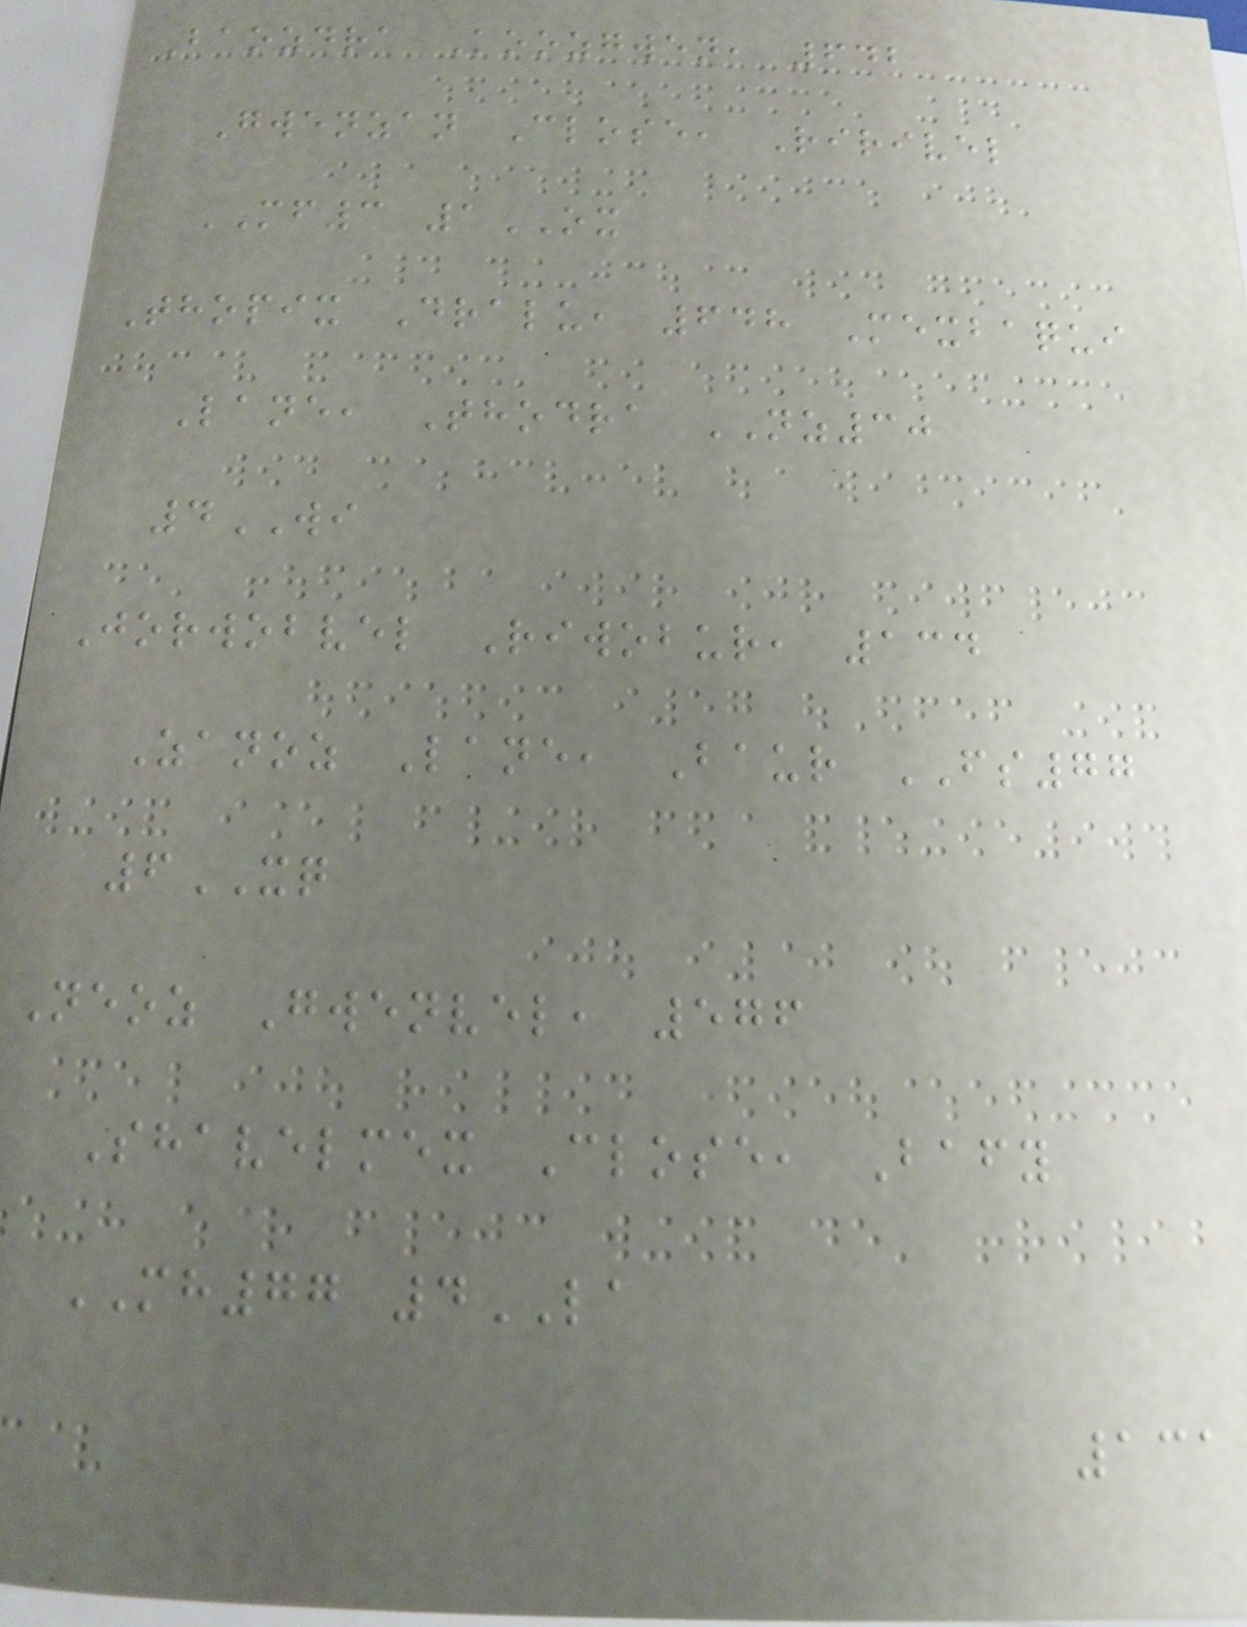Baozdra Koozgwen, 642
Gwenzan Close, Ririvel
MF3 1OX
Thopix Dralu, 648 Mexbaqui
Lane, Thodra NZ30
4WI
Jorwobvel Riwobur, 134
Zanoz Lane, Baur FS77
6XQ
Neoz Gwenvel, 576
Shavelmex Close, Bafy
MH77 4LA
131
